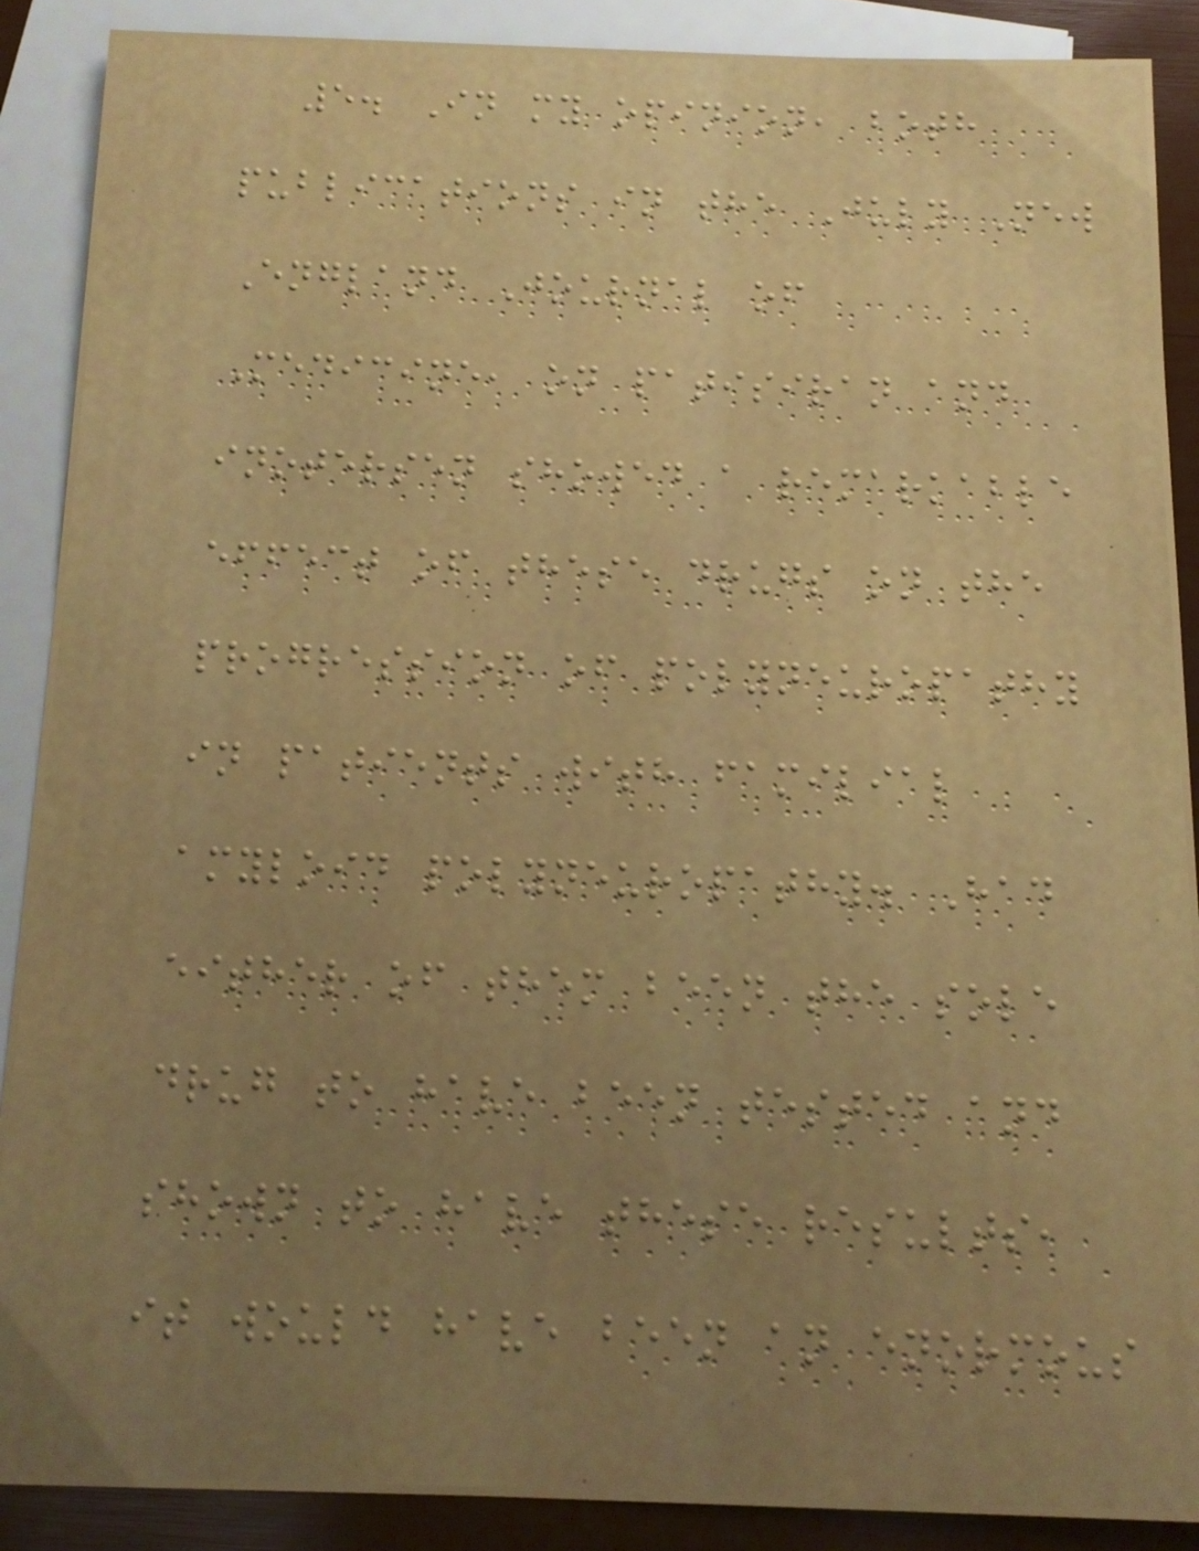5. In my opinion, both
publications in the July New
England Journal of
Medicine, on patisiran and
inotersen showed a remarkable
effect of these drugs on the
progression of polyneuropathy
in patients with familial
amyloid polyneuropathy. Had
either of them been the sole
drug to have been tested and
shown to have these results,
it would have been an enormous
